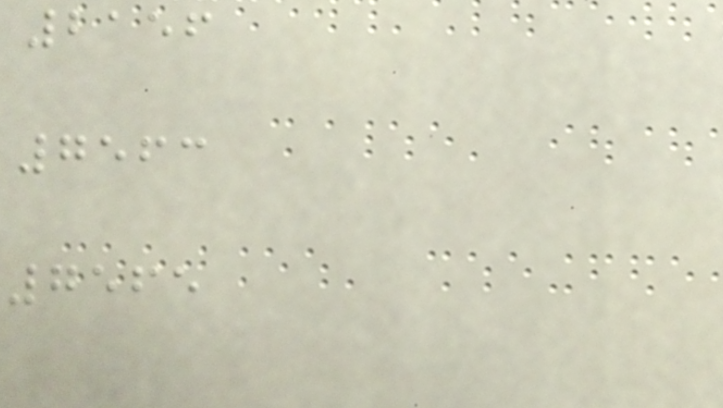2156
7563
7565
